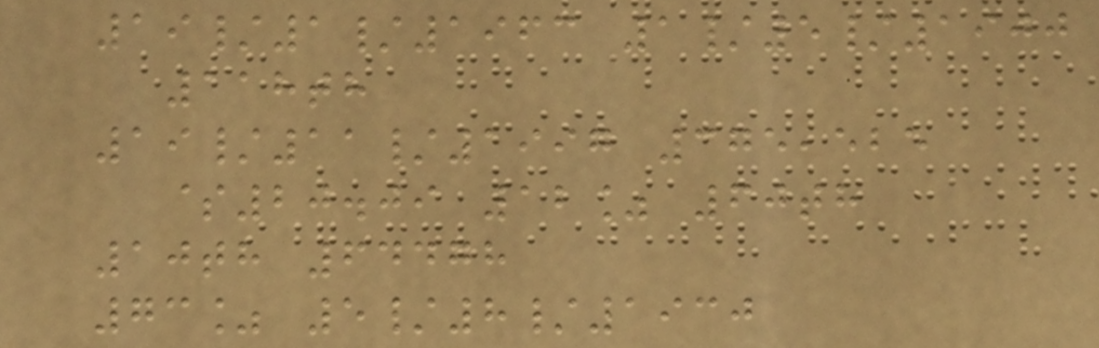19/1/1963 1/5/1900
118th
19/11/1997 375,525
$20.09 12% 60th
10th 64478
73% 5/8/1930
